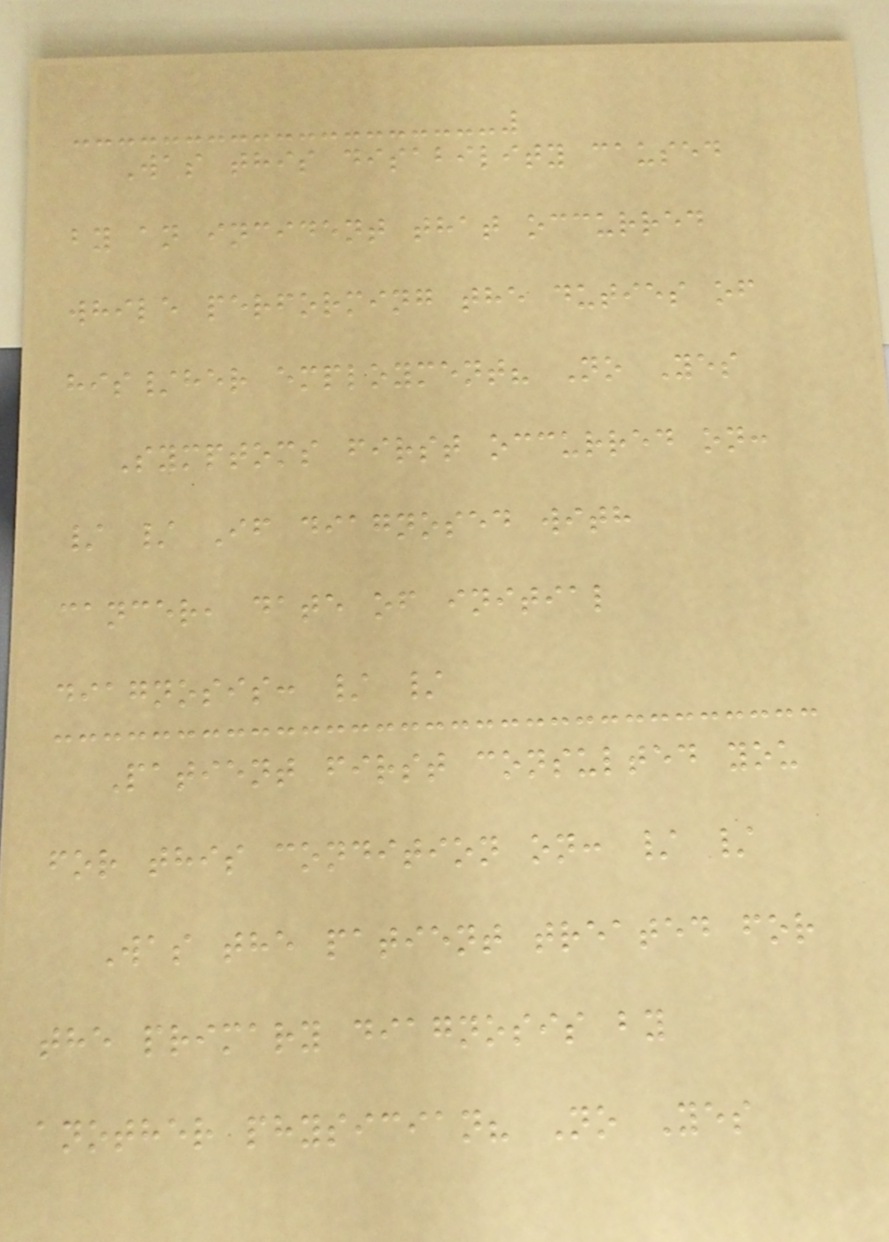Was this disability caused
by an incident that occurred
while performing the duties of
his/her employment? No Yes
Symptoms first occurred on:
/ / If diagnosed with
cancer, date of initial
diagnosis: / /
Patient first consulted you
for this condition on: / /
Was the patient treated for
the primary diagnosis by
another physician? No Yes
